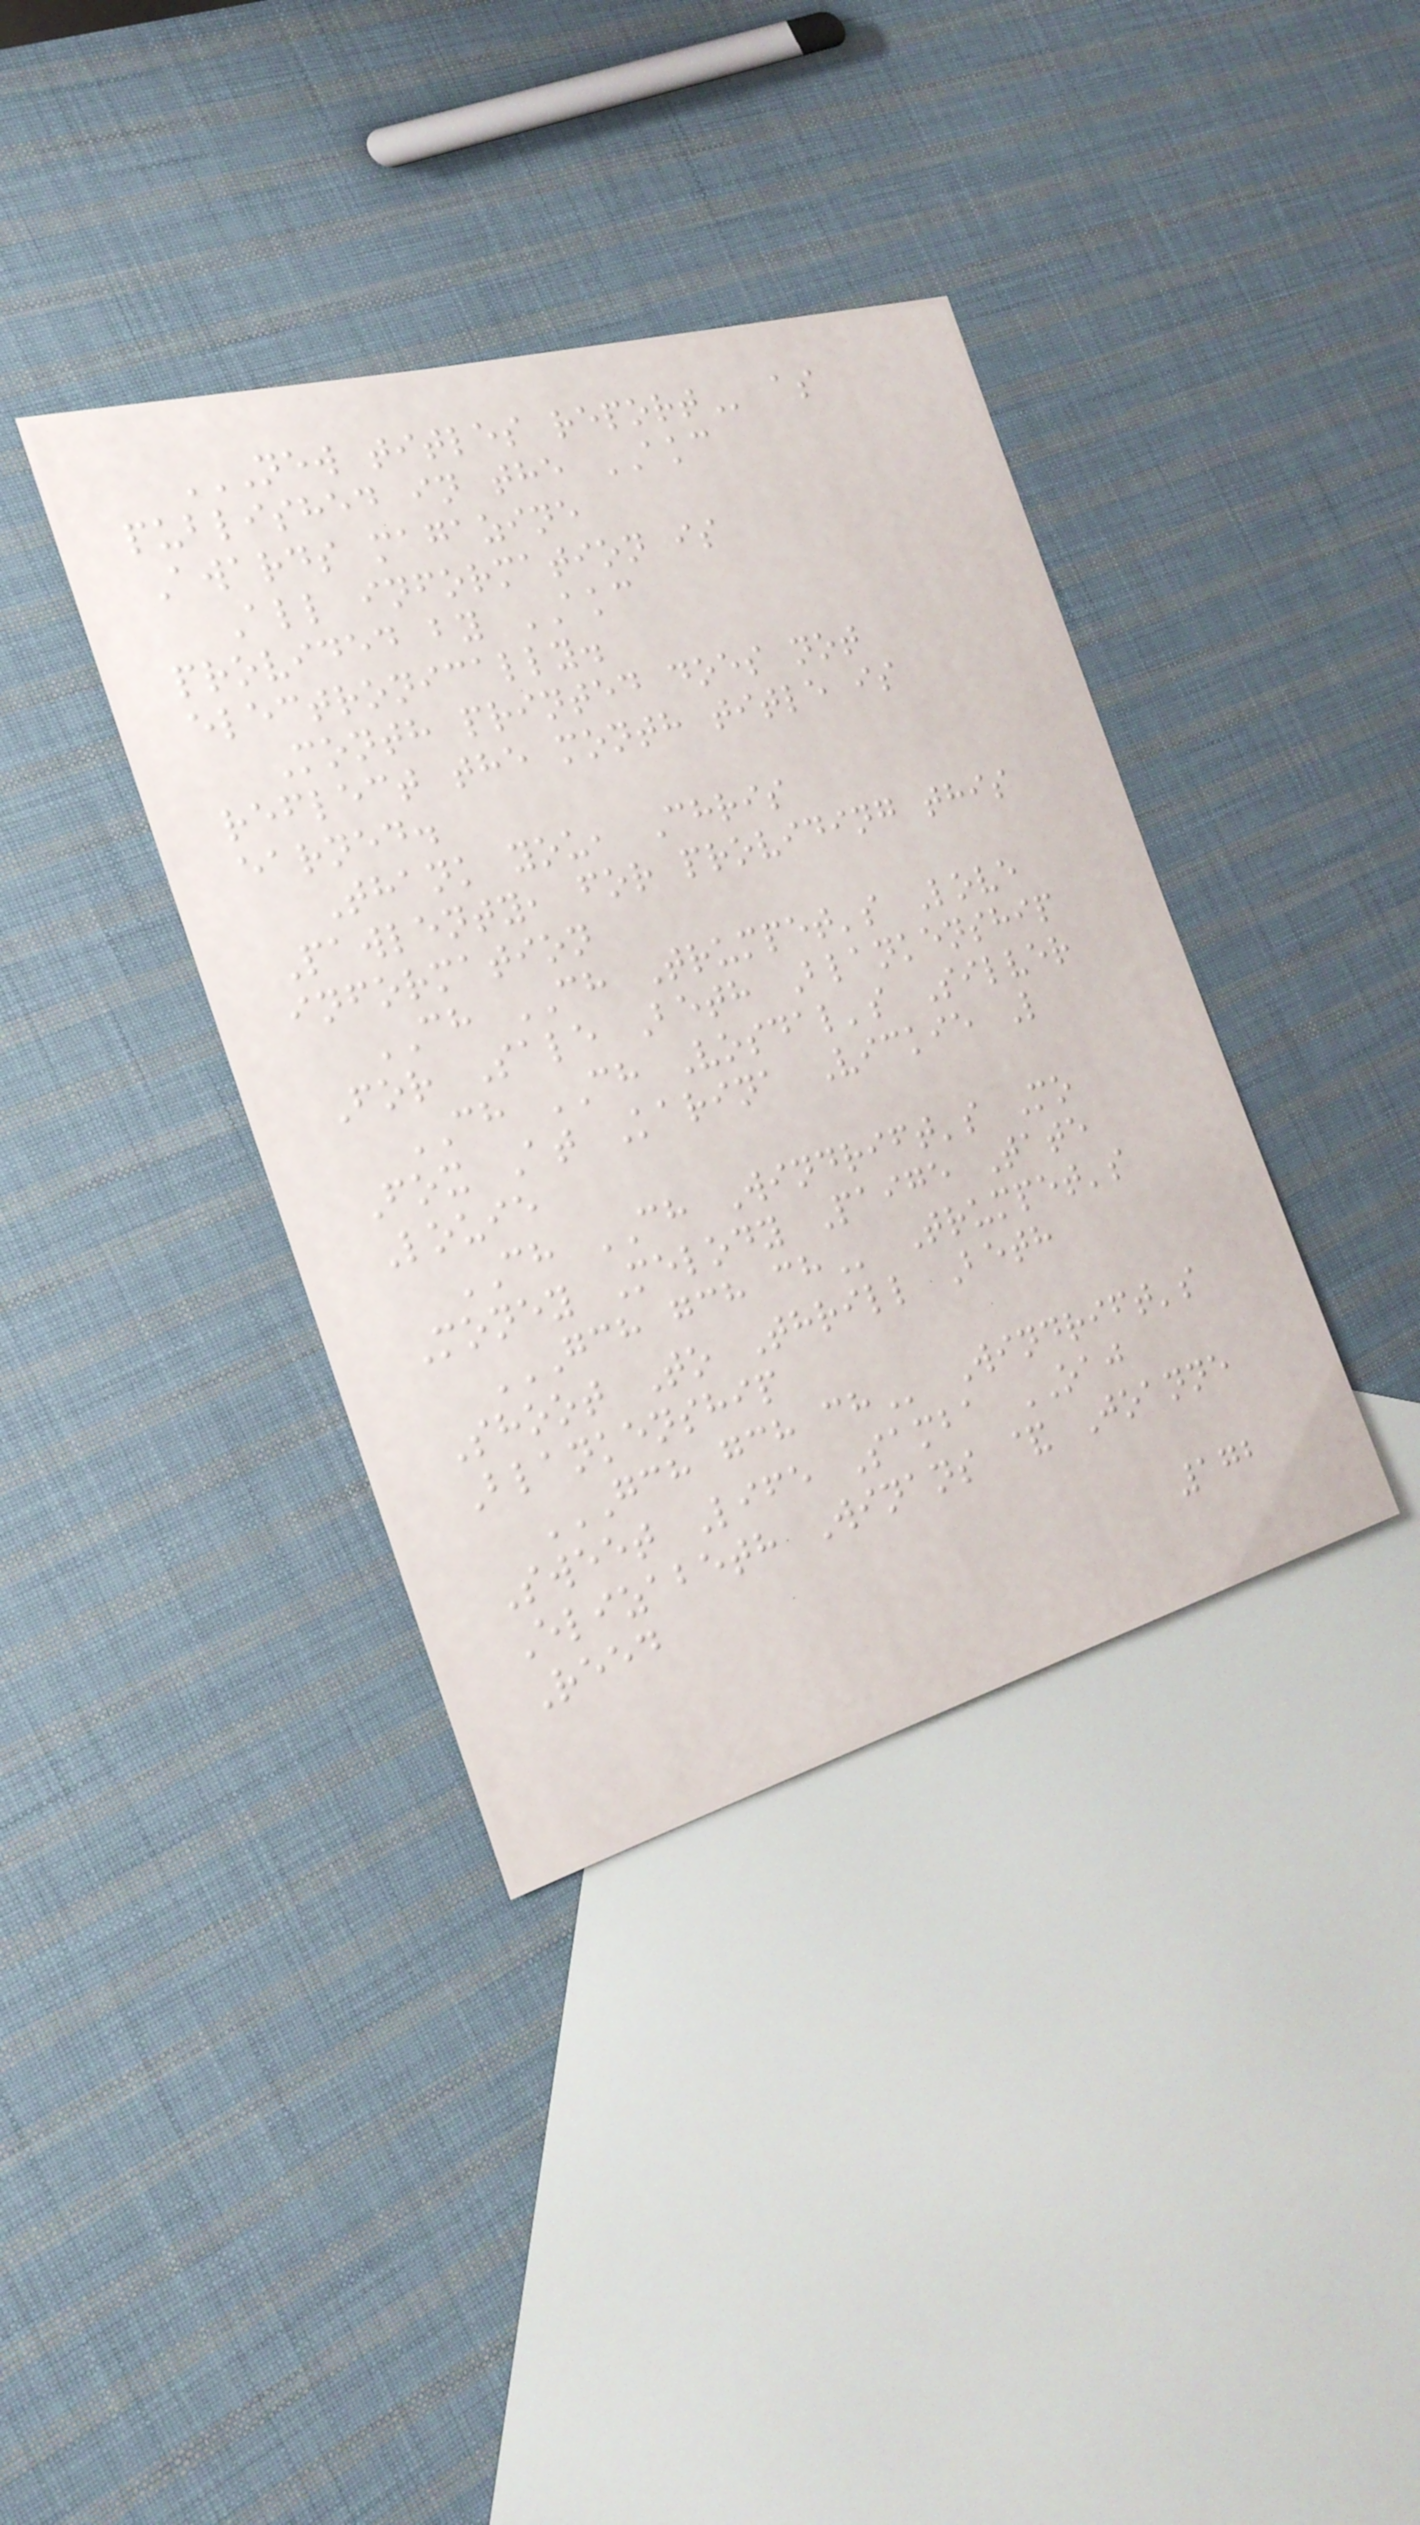NEW TITLES REPORT as
published in the AKC
Awards magazine
All information is
provided by AKC
electronically.
Month printed does not
reflect the month title is
earned.
Thank you, Chris
Pawlenty, for providing this
information
CH CH Trumpet's Love
For Sale Beth Blankenship
CH CH Vosdal's Silver
Fox At Karina Vickie L
Louie
CH CH Windrift's Mo
Money Melody Paige Tate
GCH GCH CH Trumpet's
Shoot To Thrill Beth
Blankenship
GCH GCH CH Windrift's
Sweet Life Samba OAJ
Elizabeth Winans & Joanne
Reed
172
